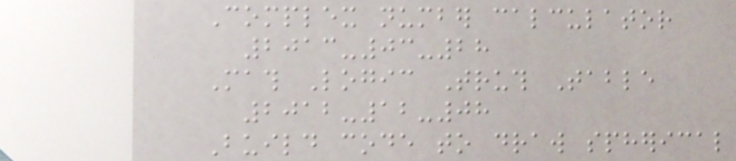Complex number calculator
2013-03-28
Math Logic Truth Table
2012-12-08
Build code to draw spherical
